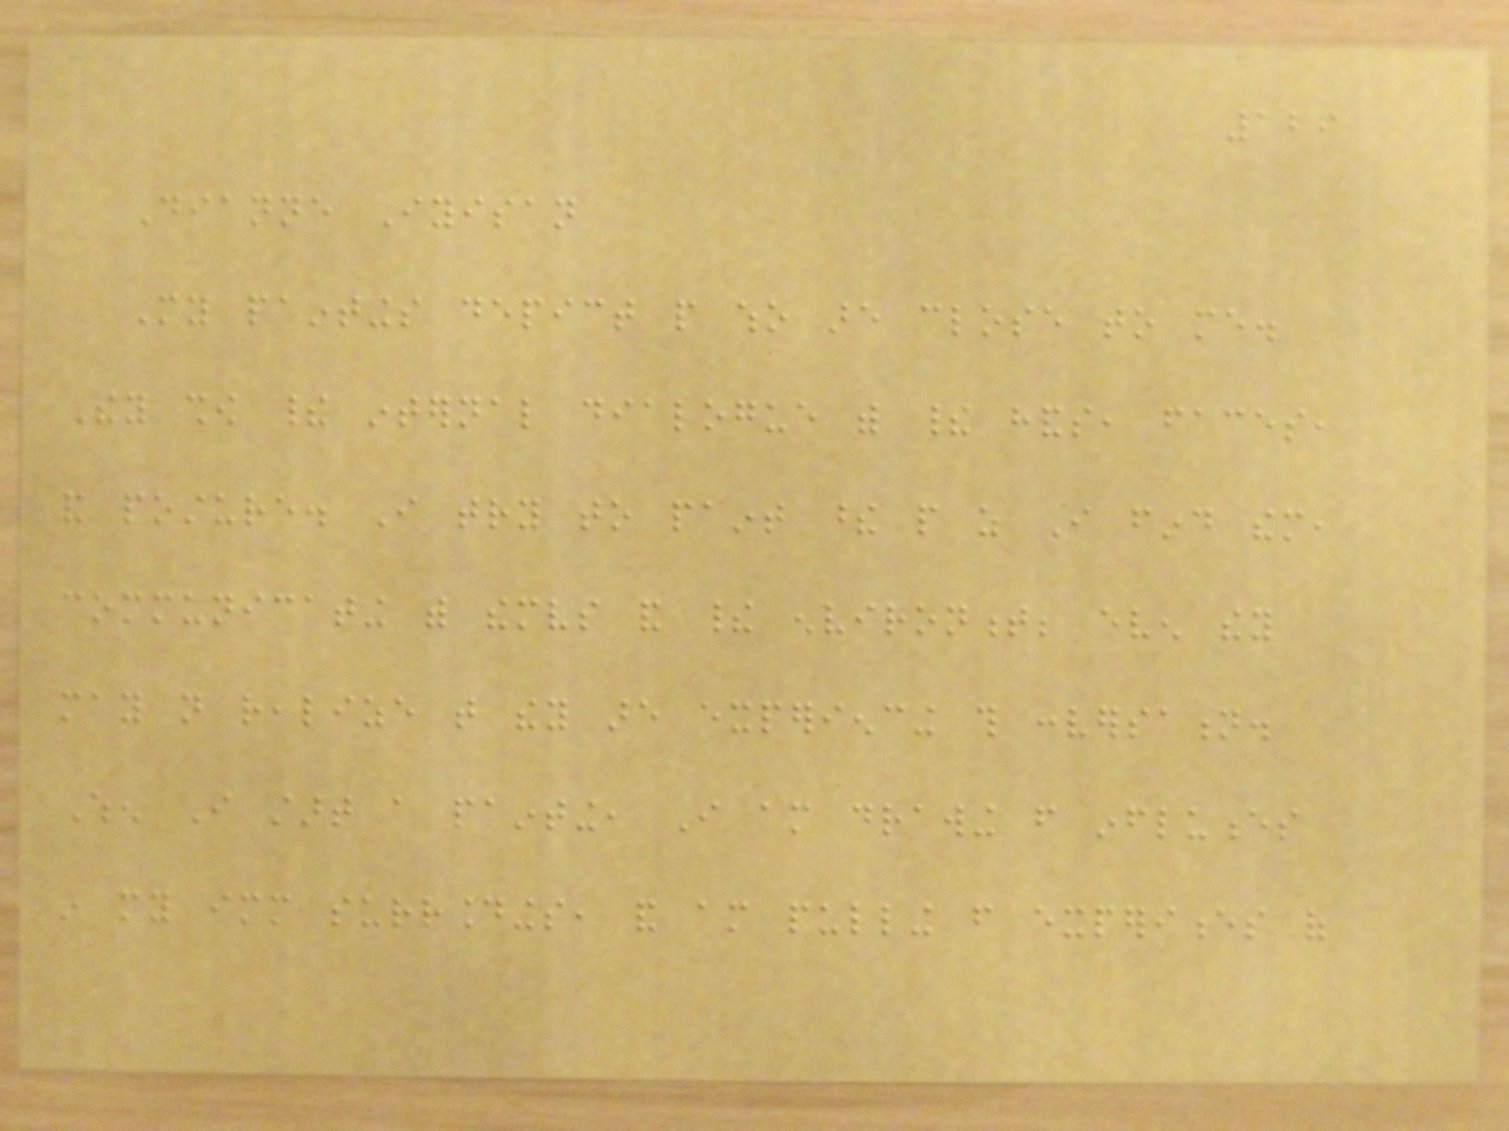129
Dianne Iyisan
My paintings depict people who are close to me.
They show their internal dialogue with their hands, faces,
and posture. I try to paint these people as I find them,
communicating with themselves and their environment; even they
may not realize that they are experiencing this conversation.
When I start a painting, I am drawing from influences
in my immediate surroundings, and am pulling from experiences of
